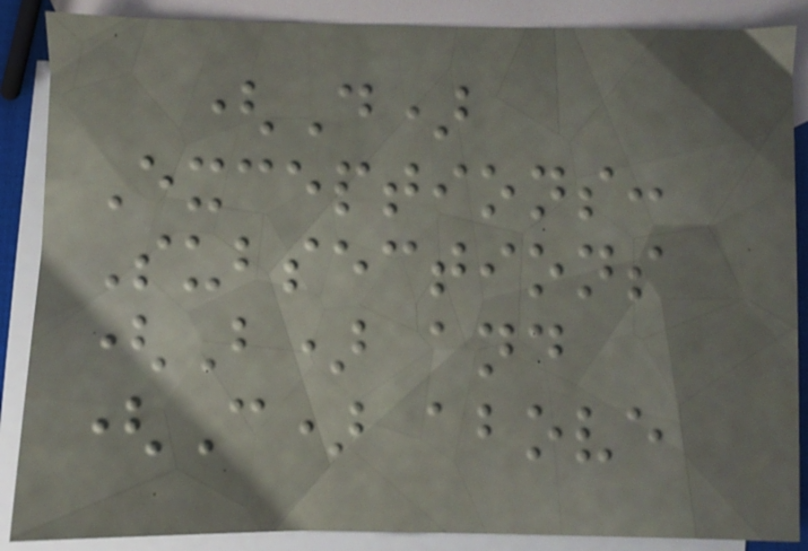(D)
Exceptions:
Subsections
(B) and
(C) above
